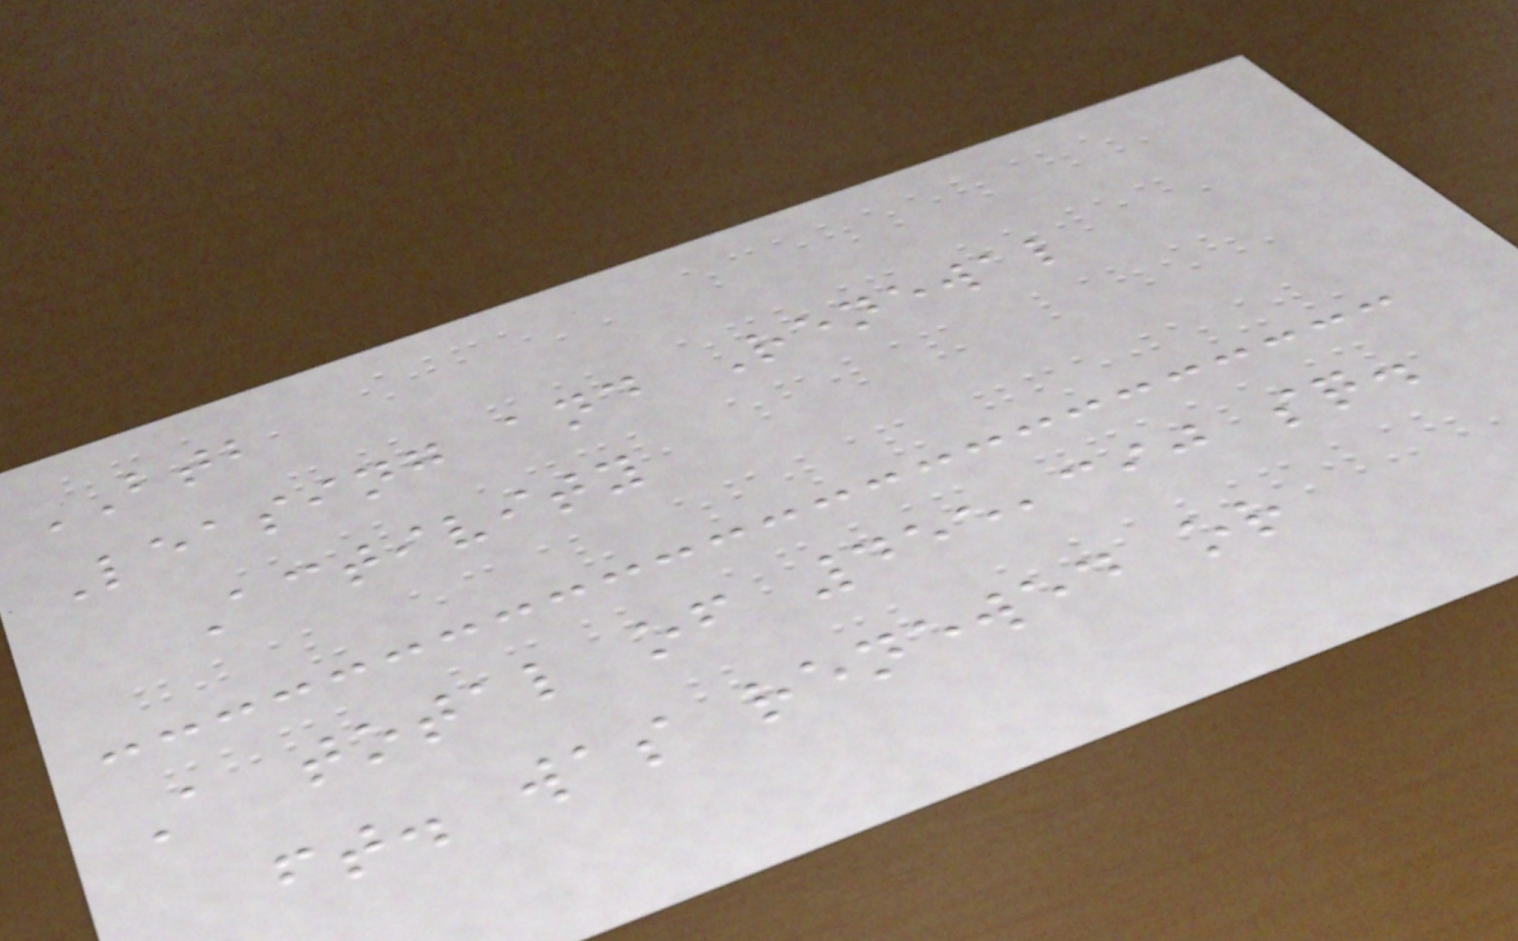BTB
Leasing and Renewal
Activity
A total of 455,390 sq.
ft. was renewed or
